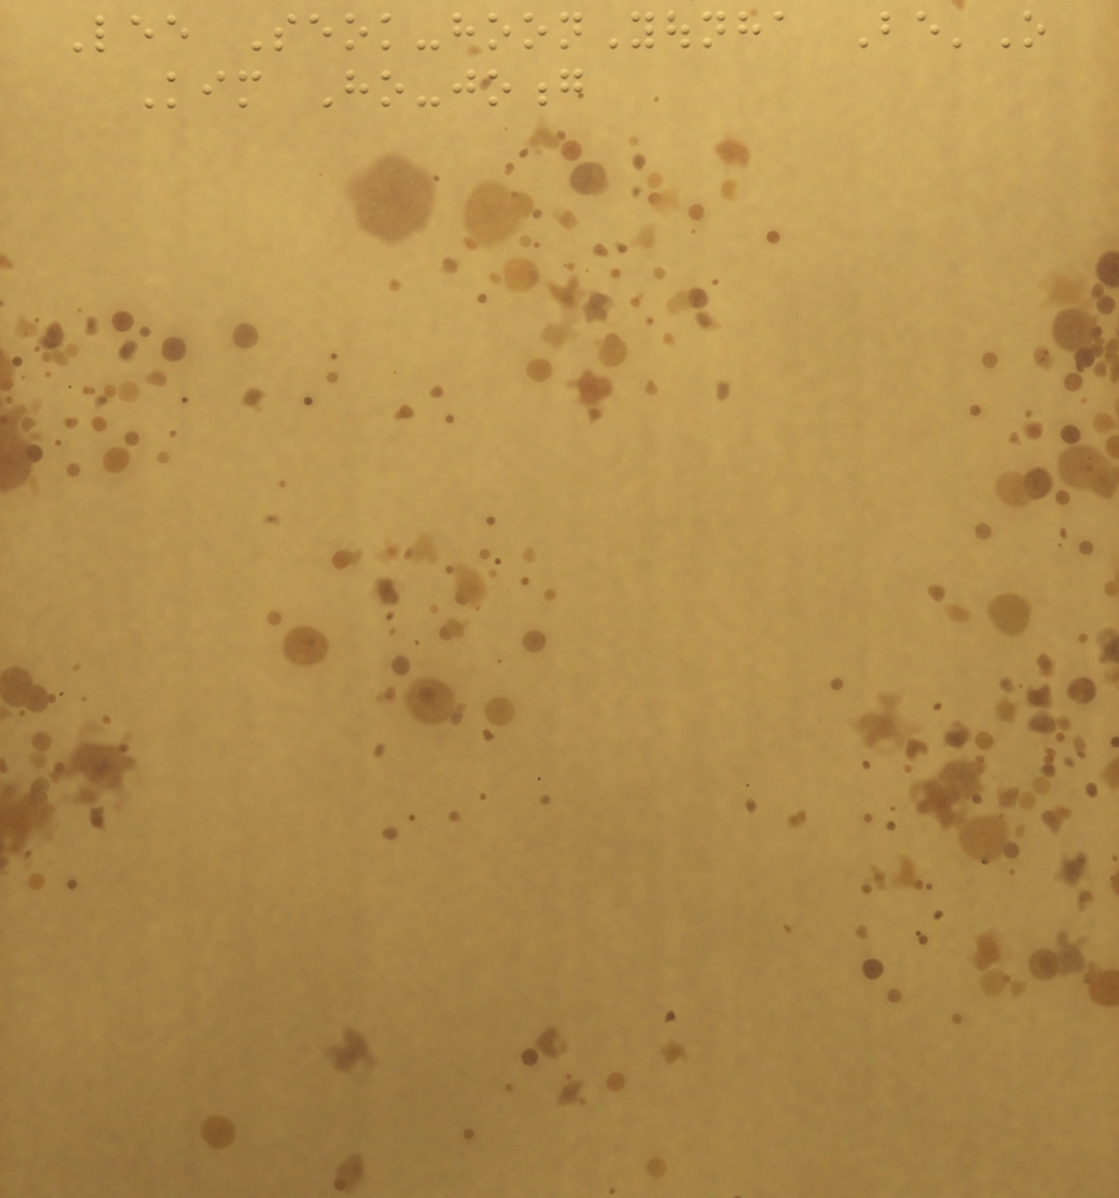Lee Seok-hoonYounha Be'O
Kim Ho-joong
